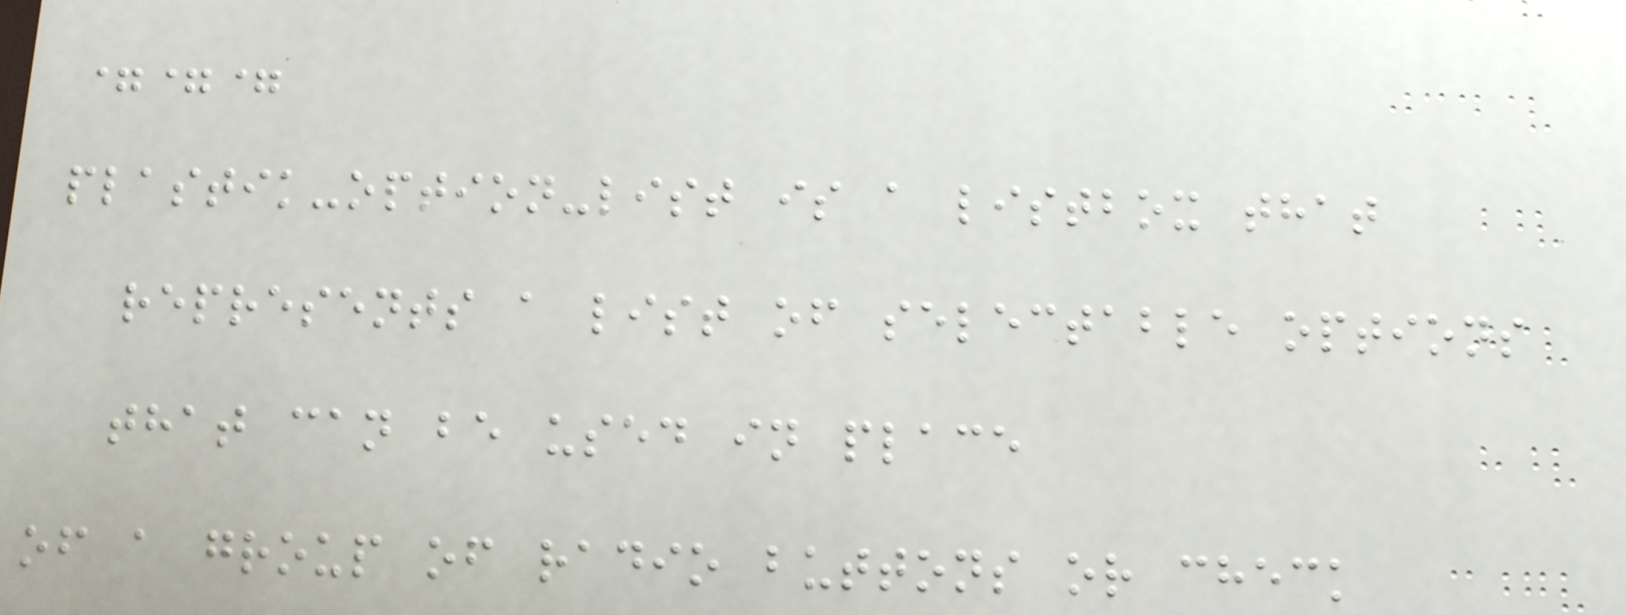===
plastik-option-list is a listbox that
represents a list of selectable options
that can be used in place
of a group of radio buttons or check
